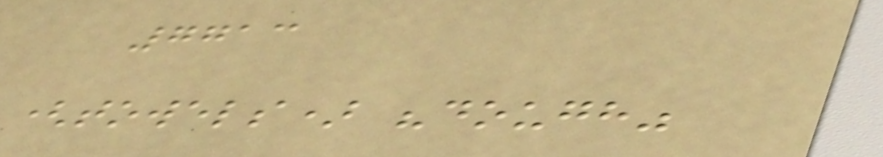7713
(towels) "dough"
